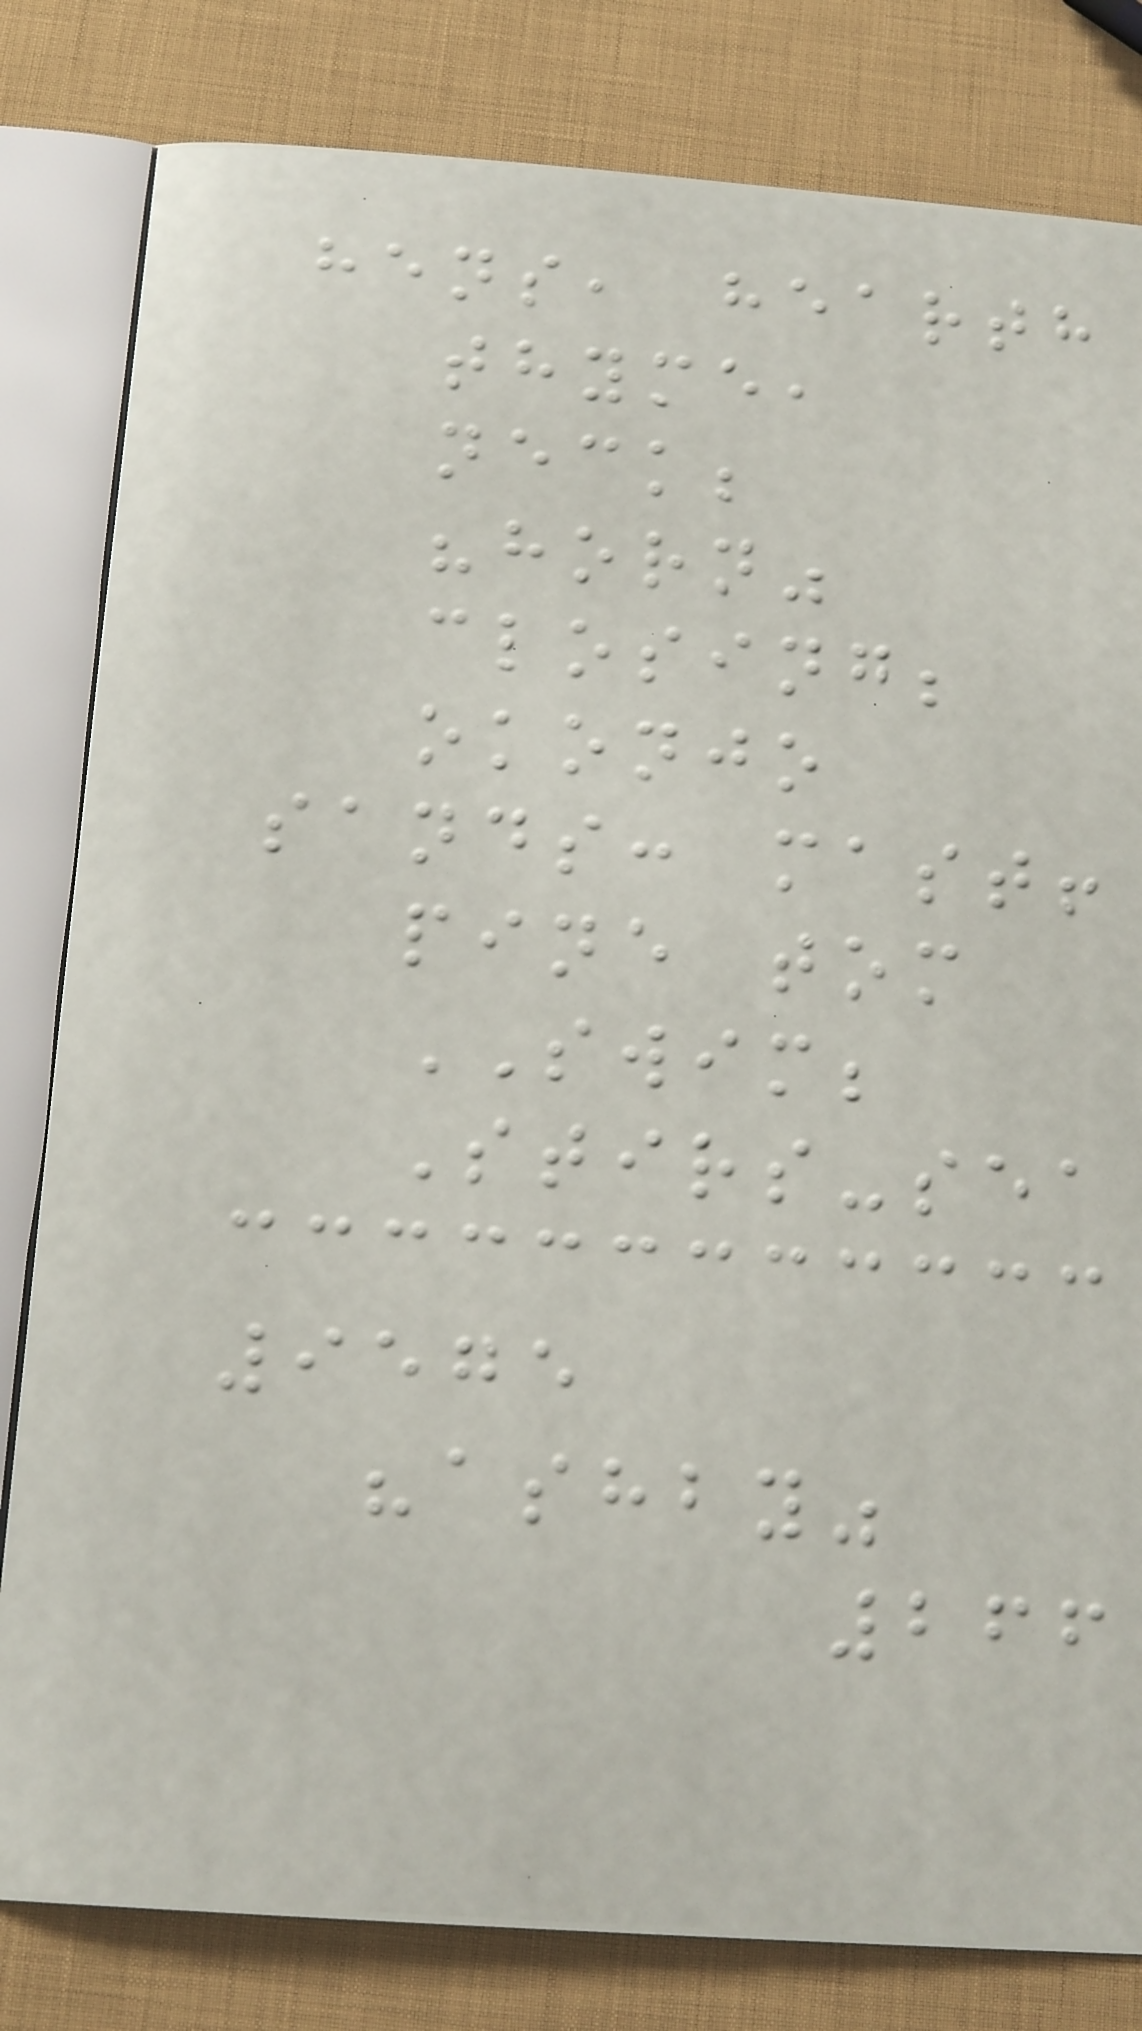hens, hearth
thyme,
neck;
"horn"
closing;
okonjo
sands: mast!
pine tom
SWIM;
Stirs-sea
9575
"ashby"
266
